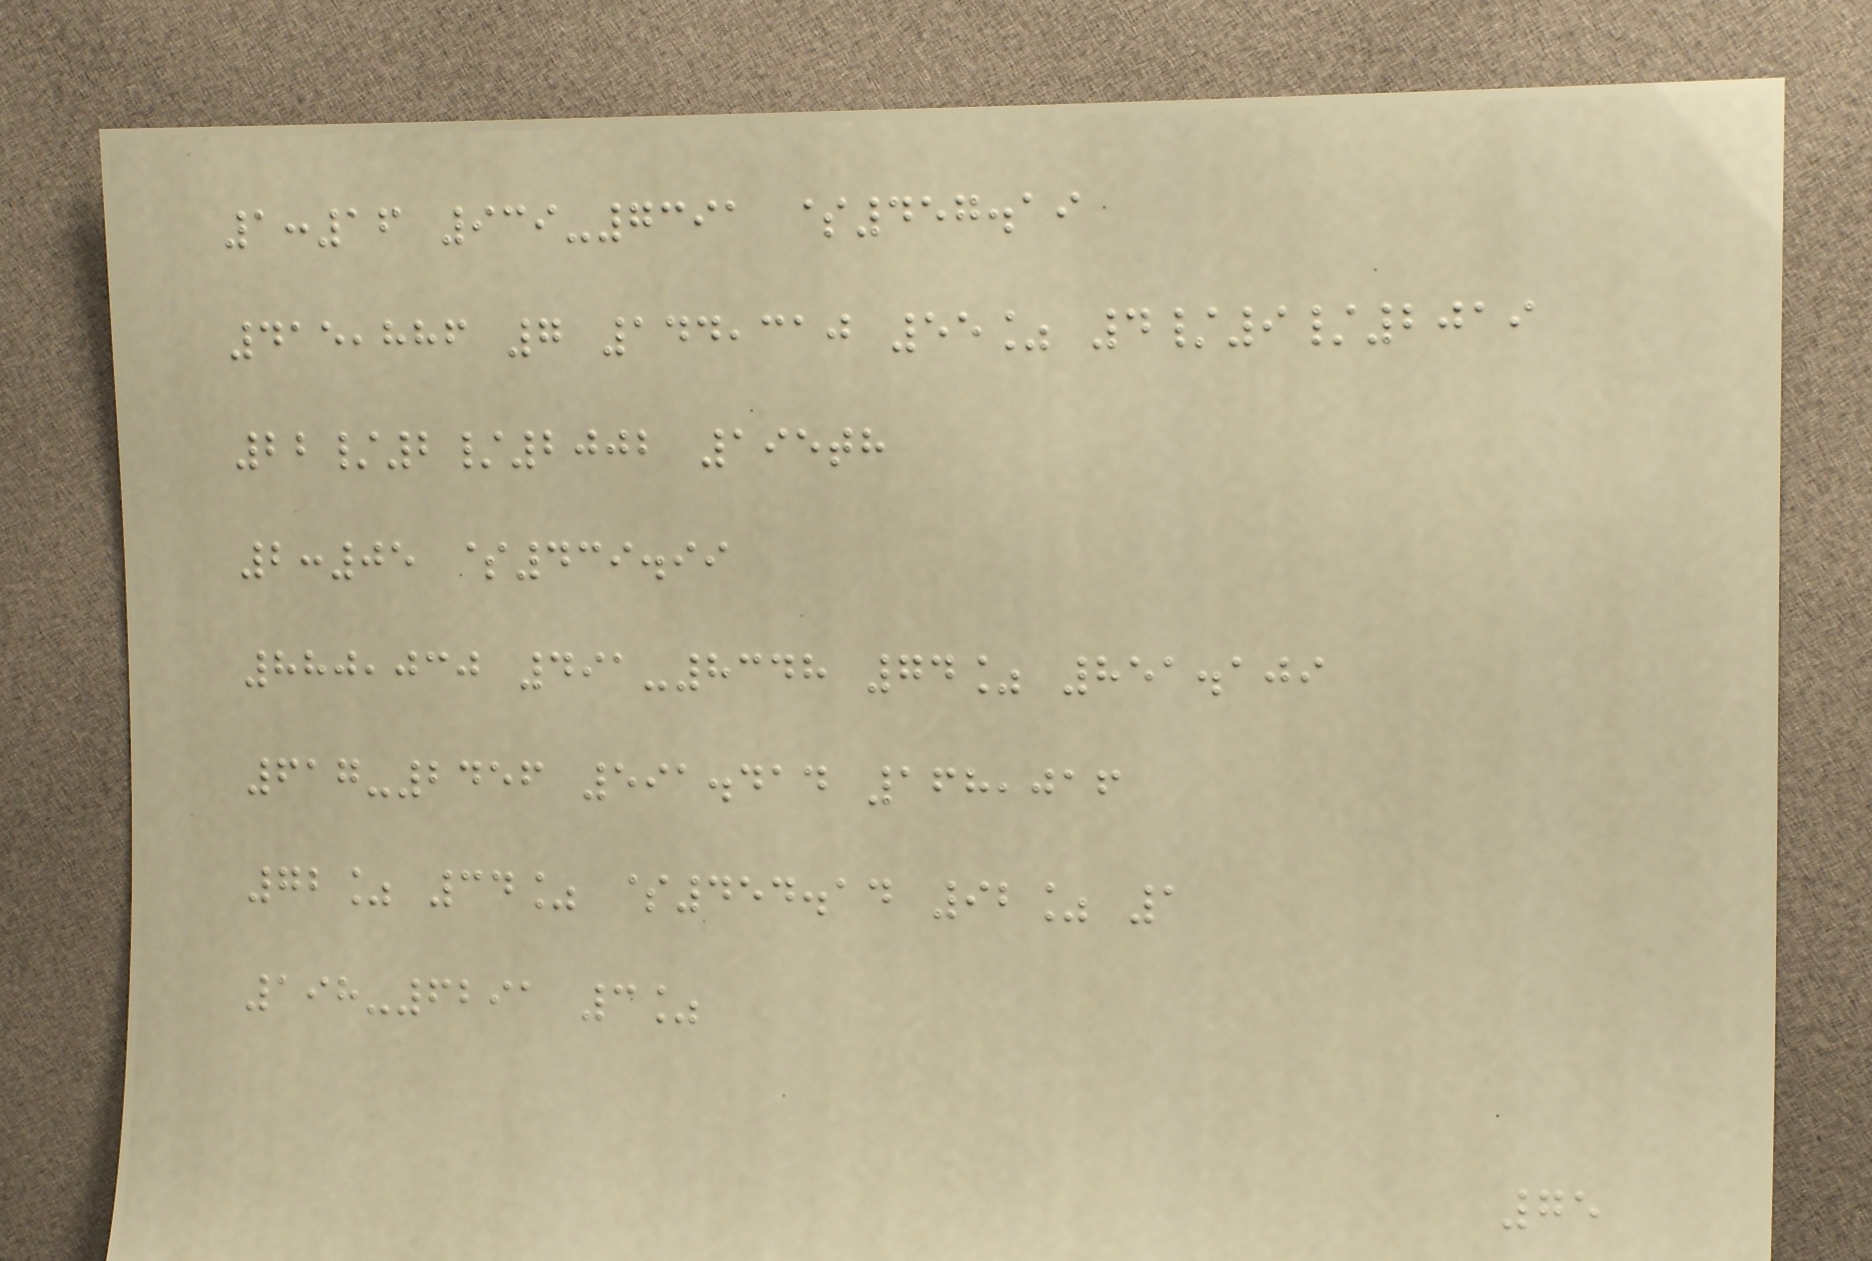1:16 939-7391 $457.19
415,886 7 144,310 55% 4/9/2019
22/2/2002 195th
2:05 $439.99
880,030 491-8348 74% 851.109
617-2456 591.414 168,016
72% 34% $454.14 92% 1
198-6291 3%
75
